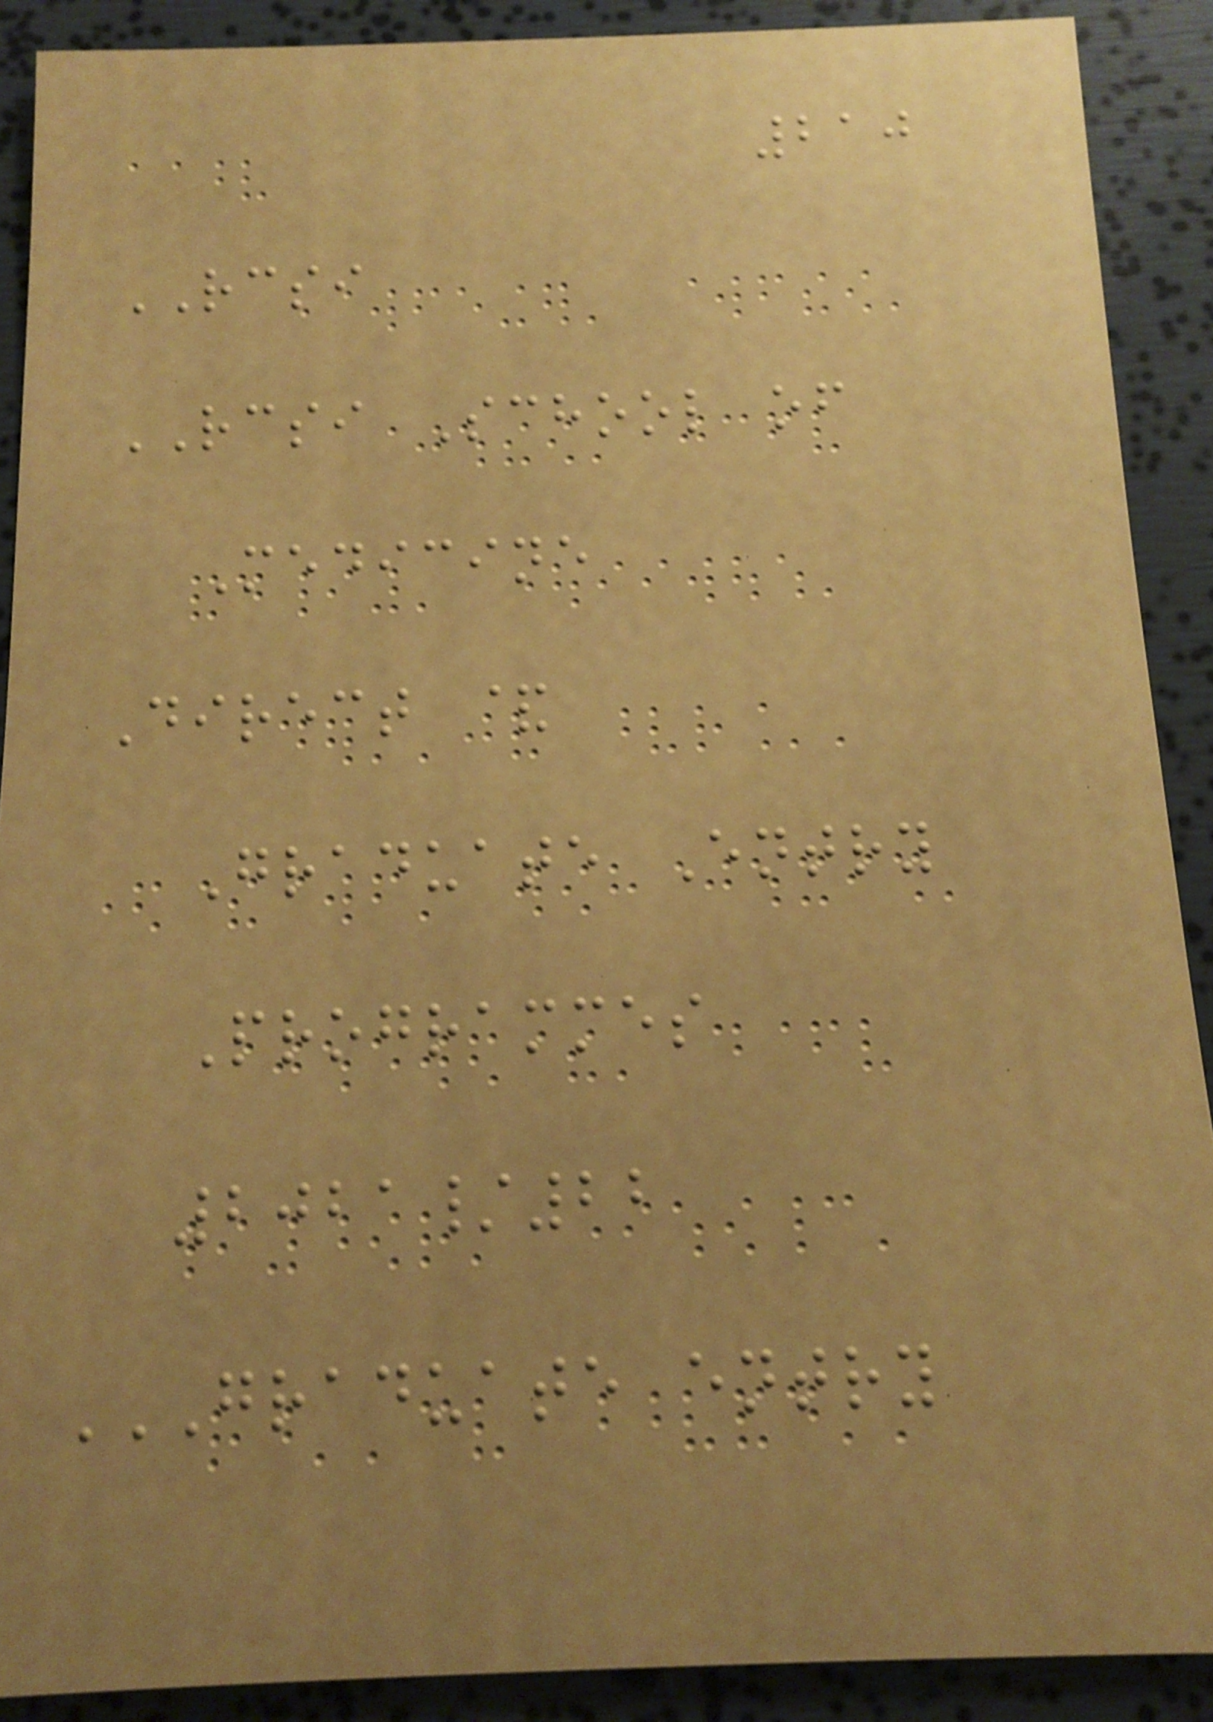210
RCSI
RCSI School of
Medicine
Direct &
Graduate Entry
Programmes
2021/22
GRADUATE ENTRY
